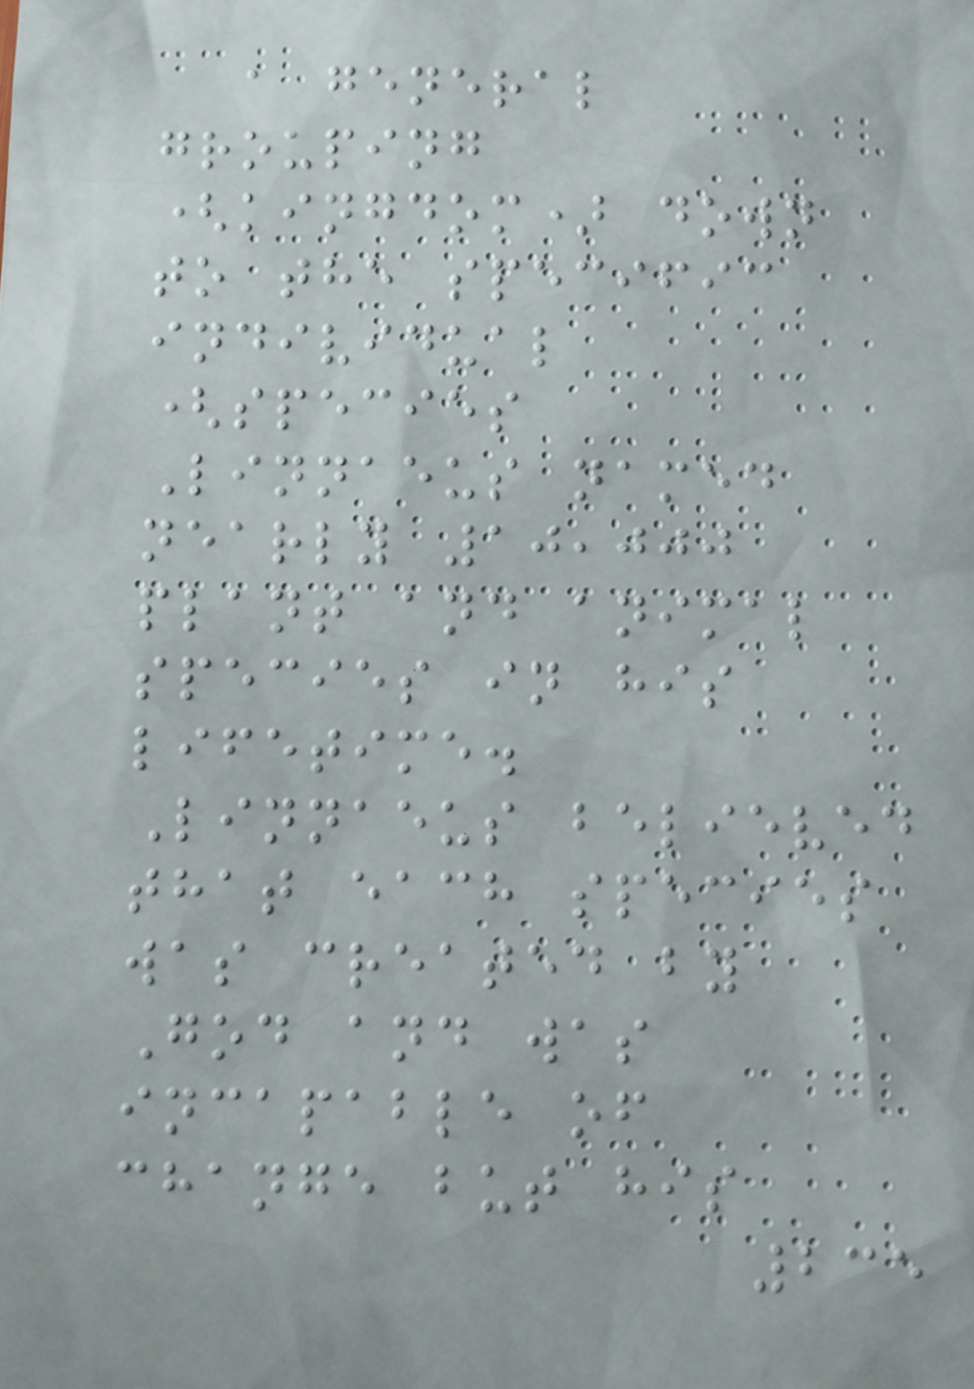a general
grouping
(kingdom) down
to the specific
individual
(species
Linnaeus named
nearly 10,000
plant and animal
species in his
lifetime.
Linnaeus believed
that each species
was created by
God and was
incapable of
change but his
235
